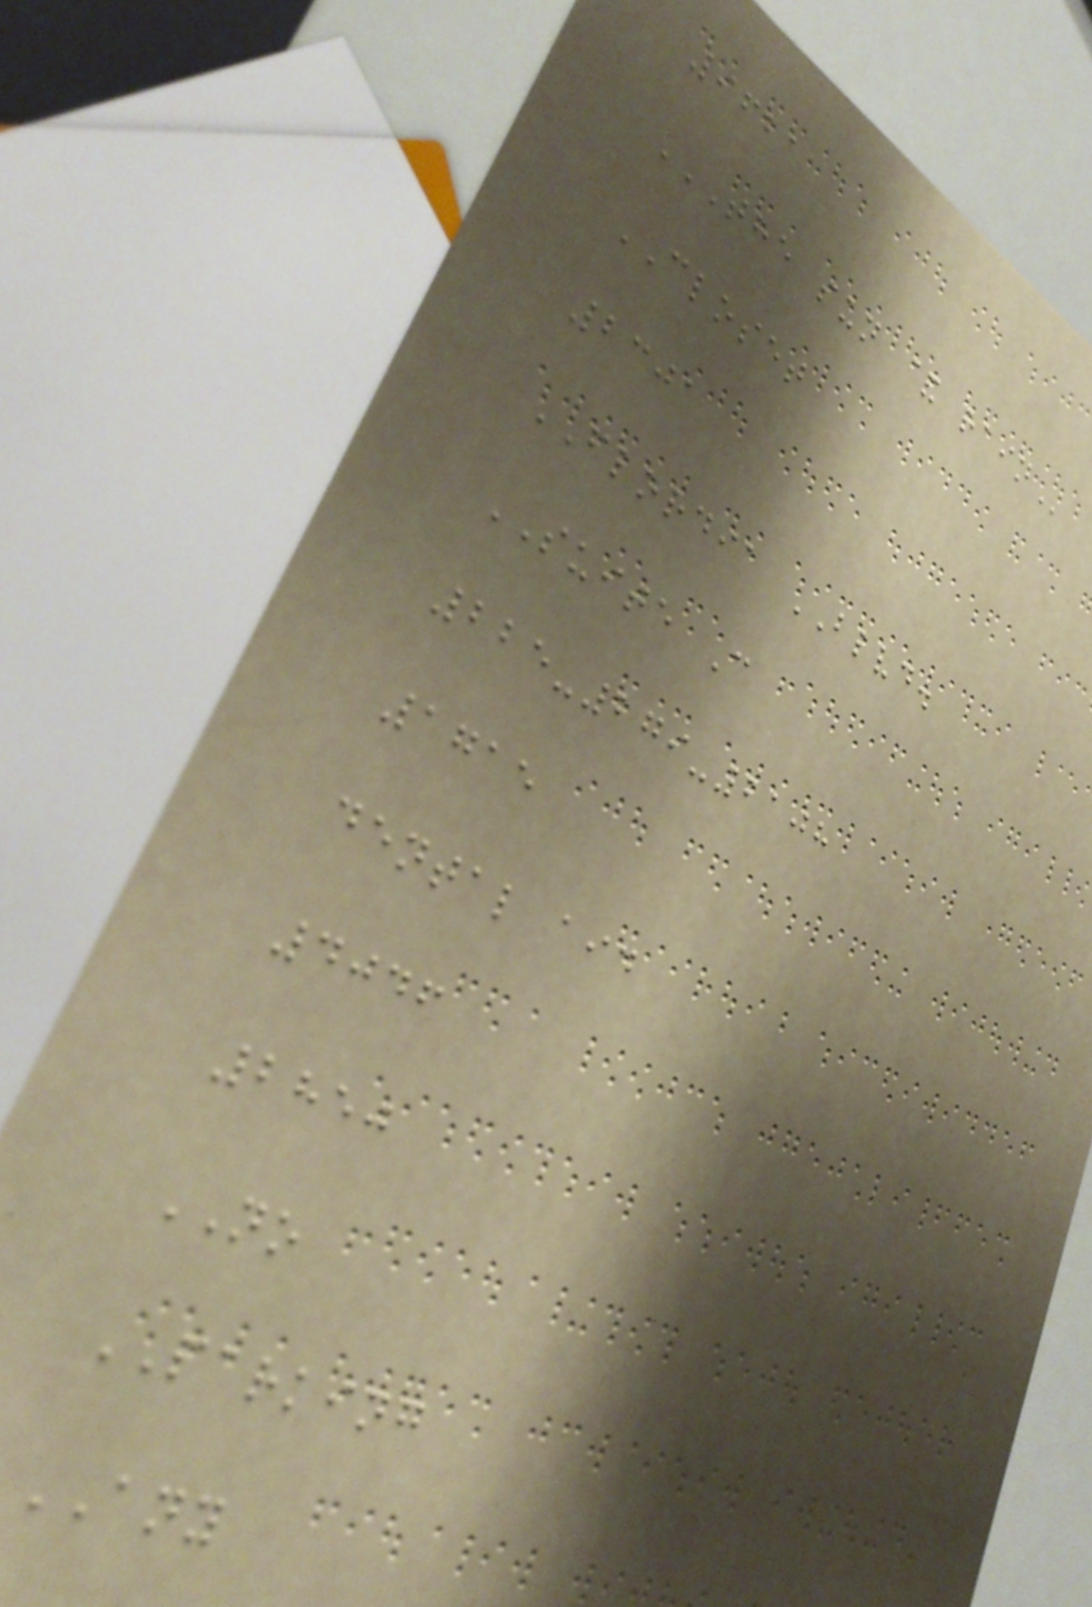9621
THE SUN & RAIN
CLOSET
2301
FLORDIA BLVD.
SUITE C
225-279-2108
1715
dental aid
4046
2850
NO
PARKING
ANY
